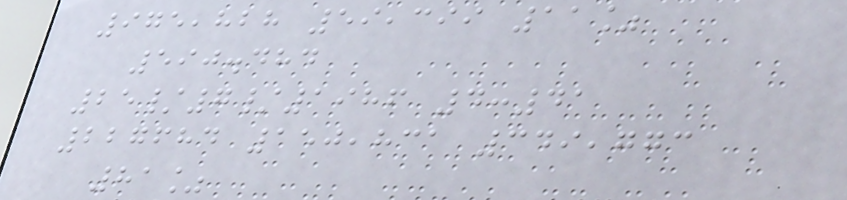975,828 59,399 11%
590.484
25/7/1986 4:41
227684 150,831 349,773
81%
